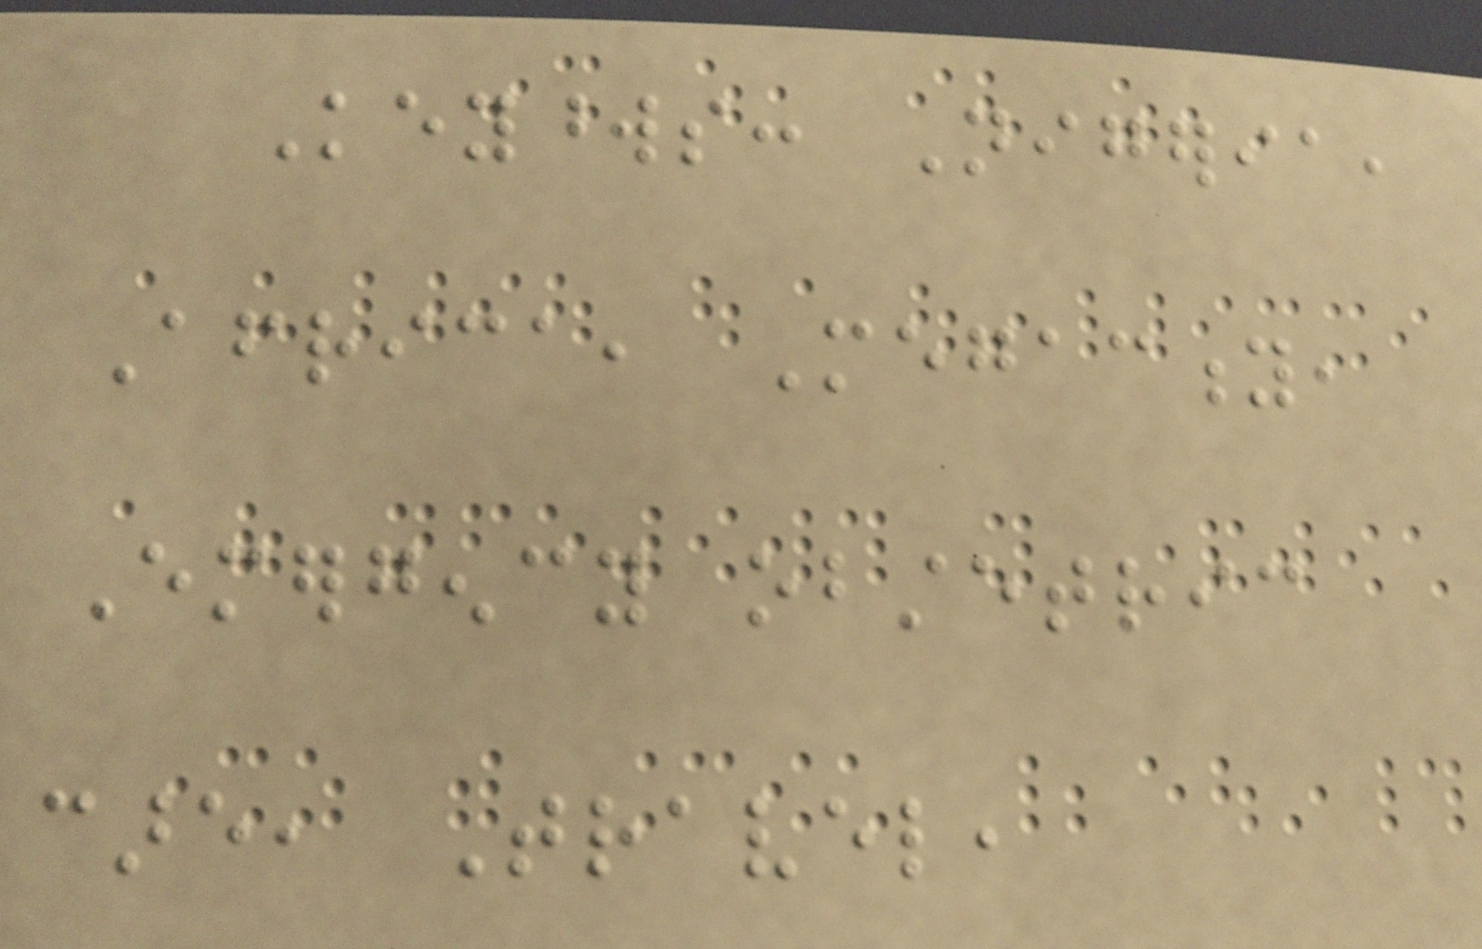Keywords: Nigeria,
Africa, Megacity,
Emergency obstetric
care, Travel,
